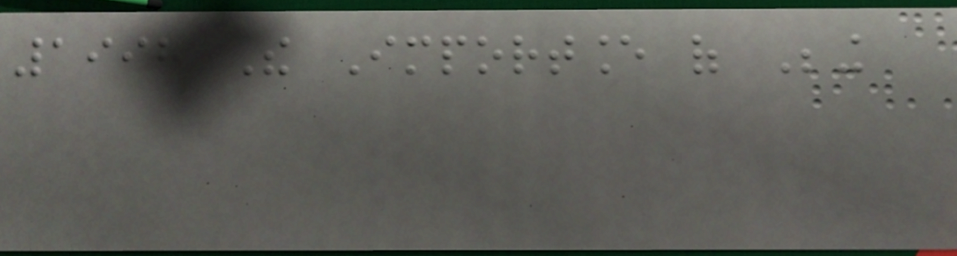1998 The Importance of Being
